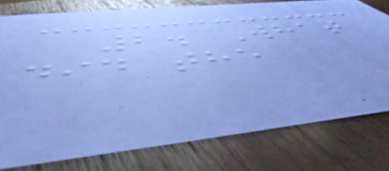2. What
did the
